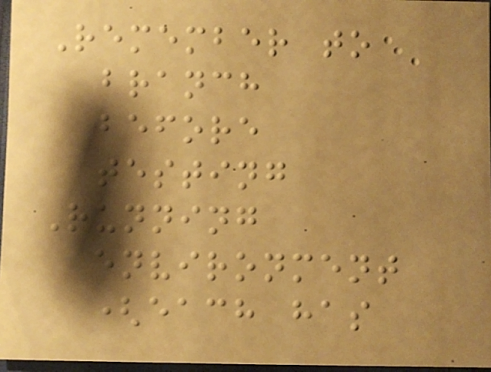Remember to
branch
before
testing
Running
environment
(each has
